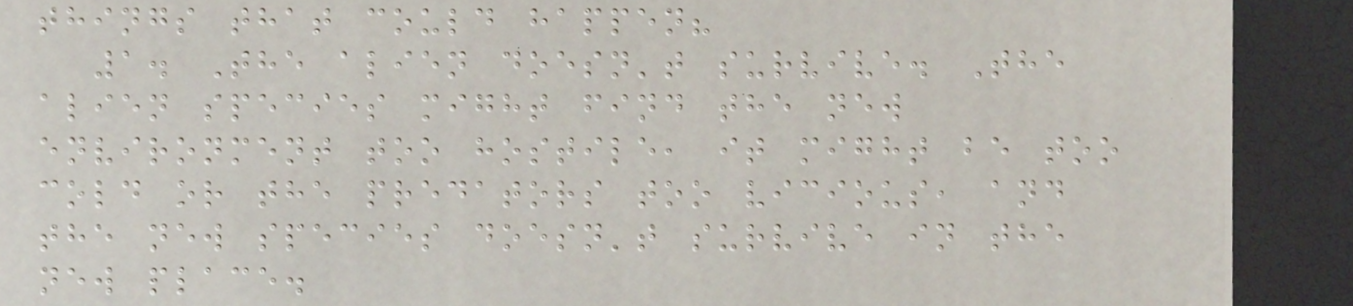things that could happen?
1. The alien doesn't survive. The
alien species might find the new
environment too hostile, it might be too
cold or the predators too vicious, and
the new species doesn't survive in the
new place.
